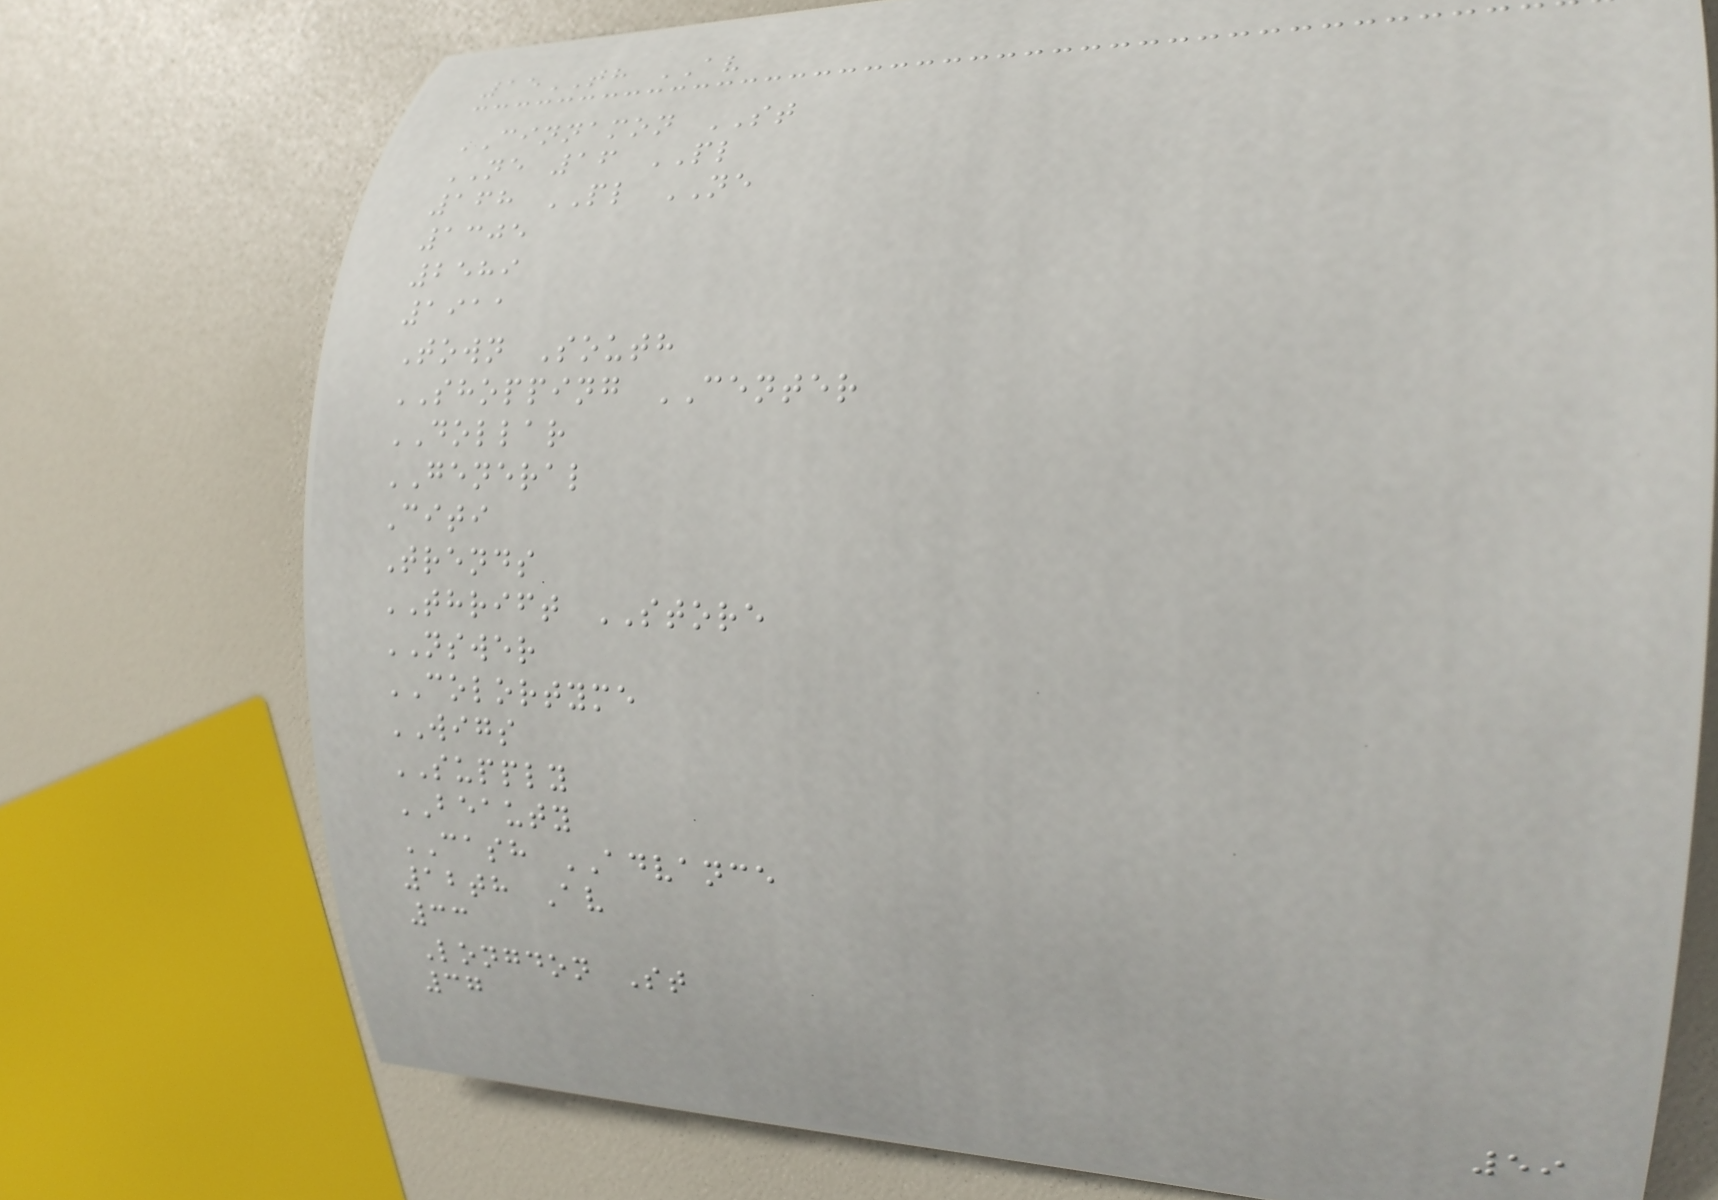15TH AV
CINNAMON ST
NE 16 PL
168 PL NE
1305
2589
1911
Town South
SHOPPING CENTER
DOLLAR
GENERAL
Citi
Trends
THRIFT STORE
NSWER
COLORTYME
WIGS
SUPPLY
BEAUTY
CASH ADVANCE
12th Av
33
Longdon St
37
59
